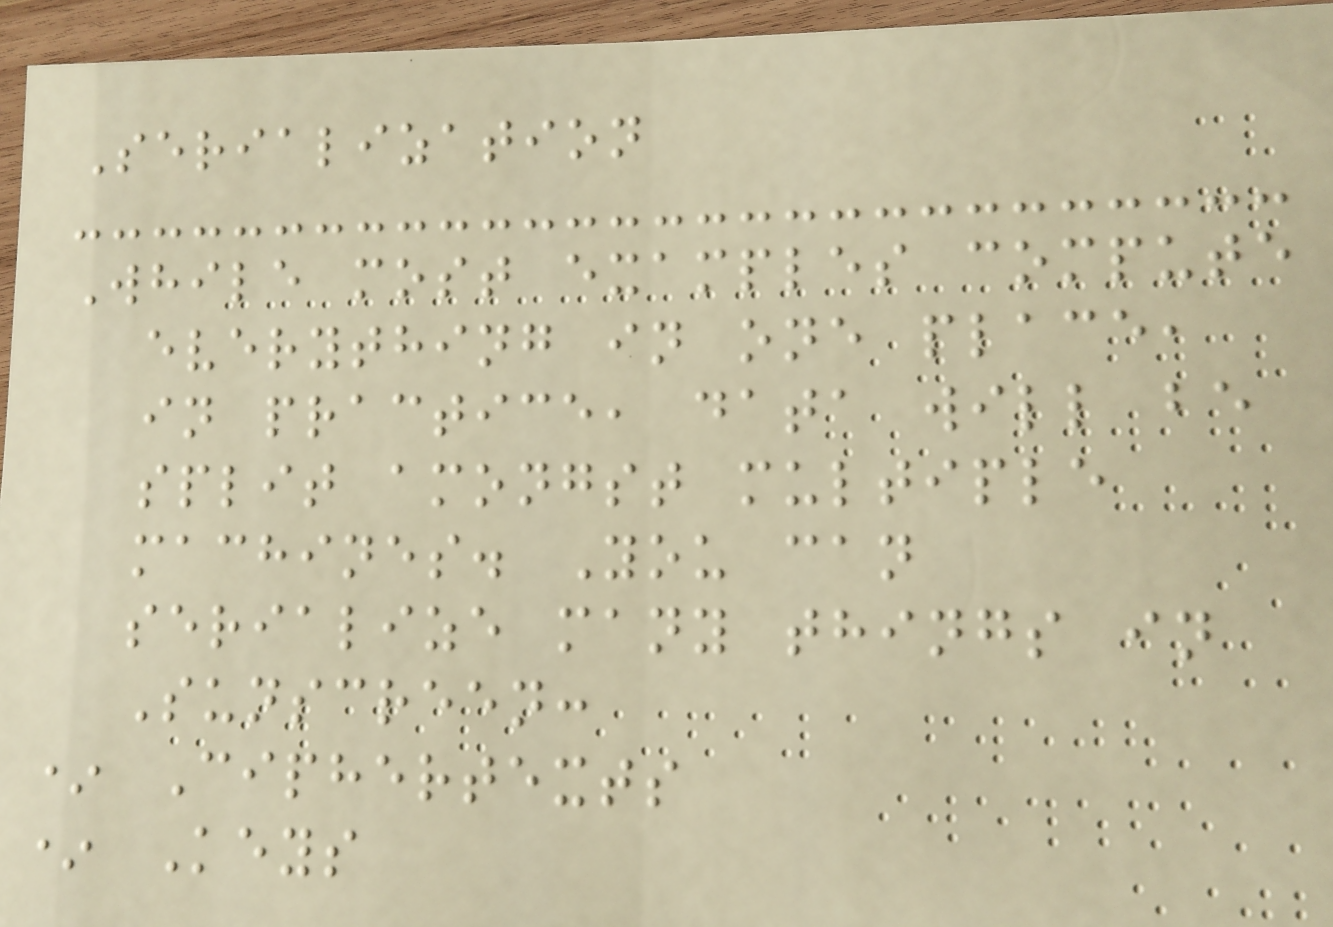Serialization
While most examples compute
everything in one place,
in practice, data will be
split amongst multiple
machines. You can
serialize many things in
Sunscreen:
* Ciphertexts
* Keys
